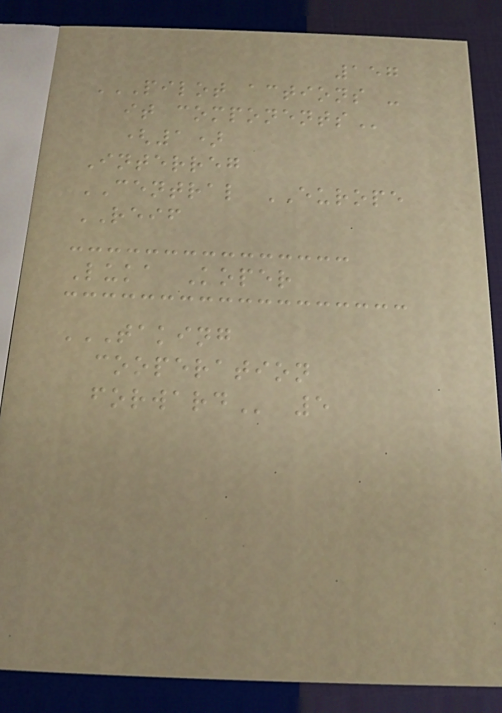157
PILOT ACTIONS -
IT COMPONENTS
(1)
Interreg
CENTRAL EUROPE
REIF
Luka Koper
TAKING
COOPERATION
FORWARD 5
